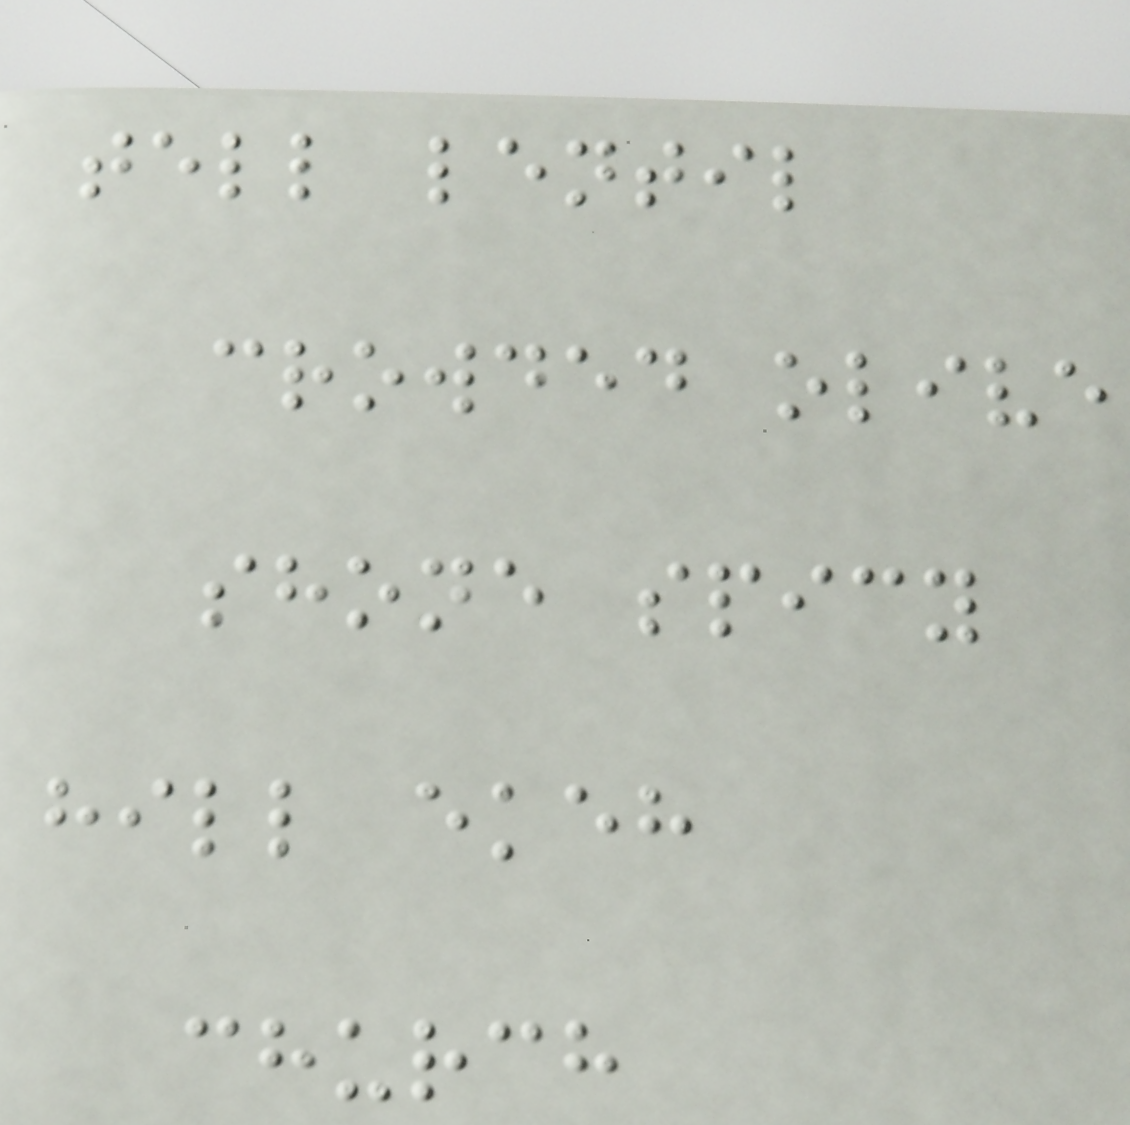tell lentil
crowded olive
shone spicy
hill ekeh
church
